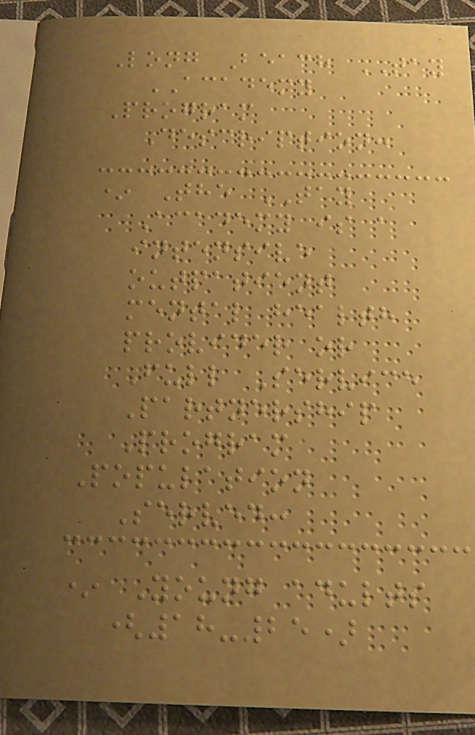Long Beach TAY
ACADEMY
Program
Description:
* The TAY
Academy is a
intensive
outpatient
mental health
provider or
Full Service
Partnership
Program
Population
Served:
* Young adults
(18-25)
